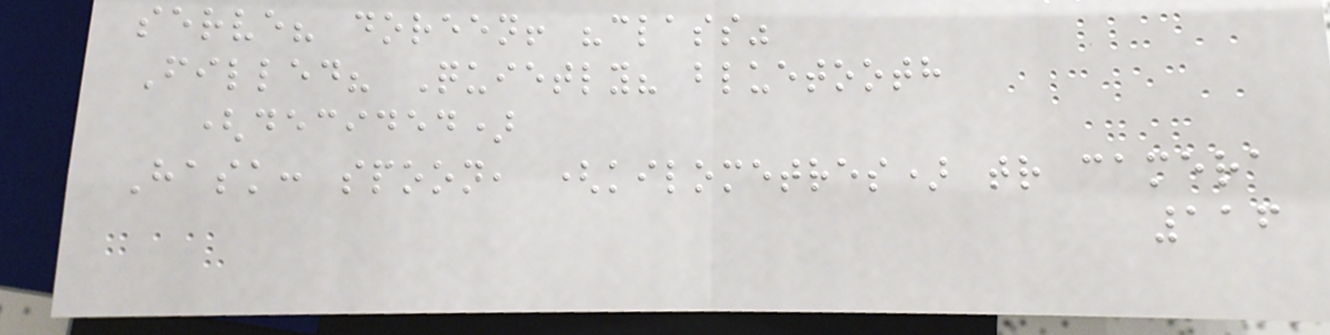serve? doreen! "class"
Filled? Quietly? bluetooth
(decided)
Hask: spoon, (kilometres) tr camera
116
